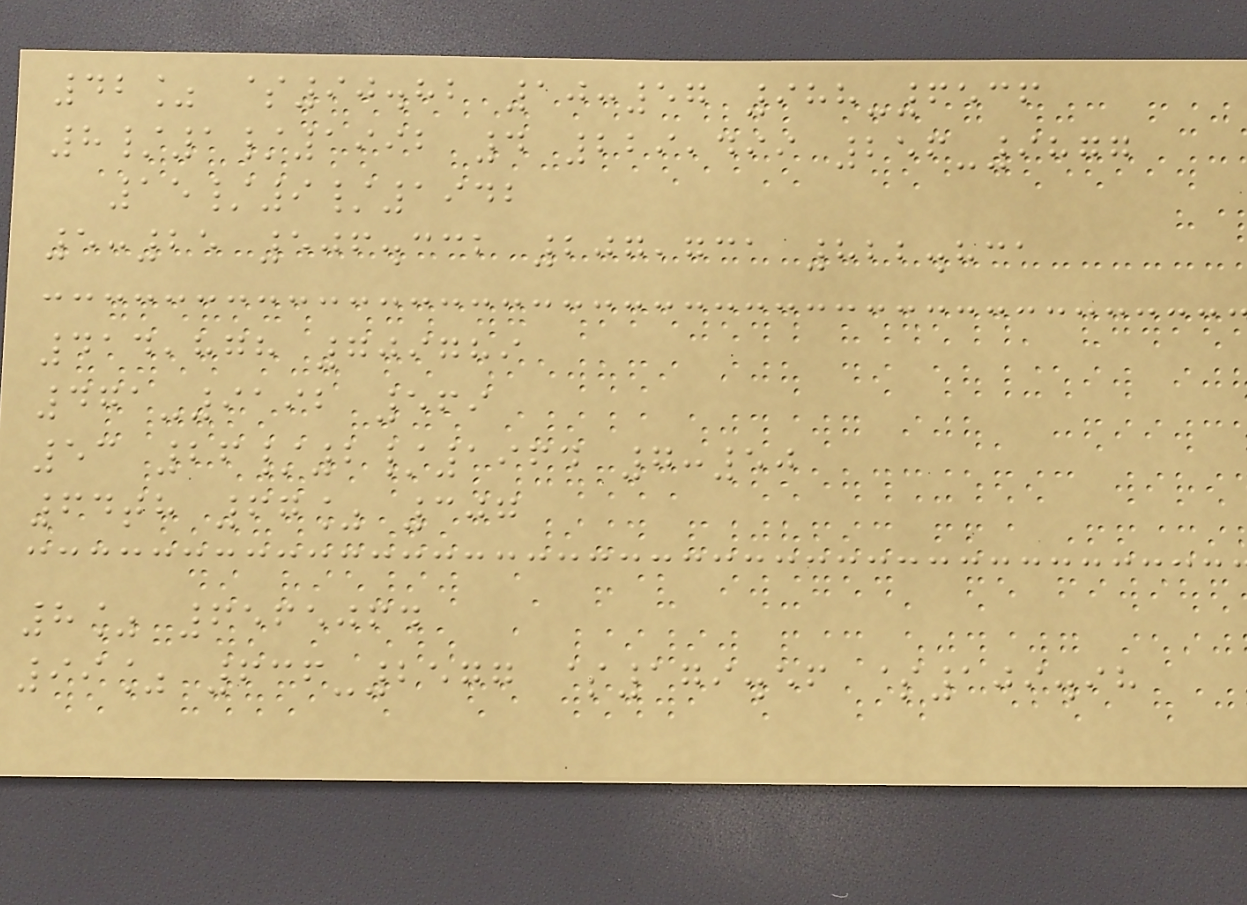42% $90.82 10:57 988-6536
8/1/1992 4 229,499 256-9877
15/9/1942
5:25 506.332 207,731 822.831
414,878 709789
471-9192 569
53 26/2/1964 7:50
64th 67% 307
8% 6565064
99% 636-2577 $179.56 $109.98
